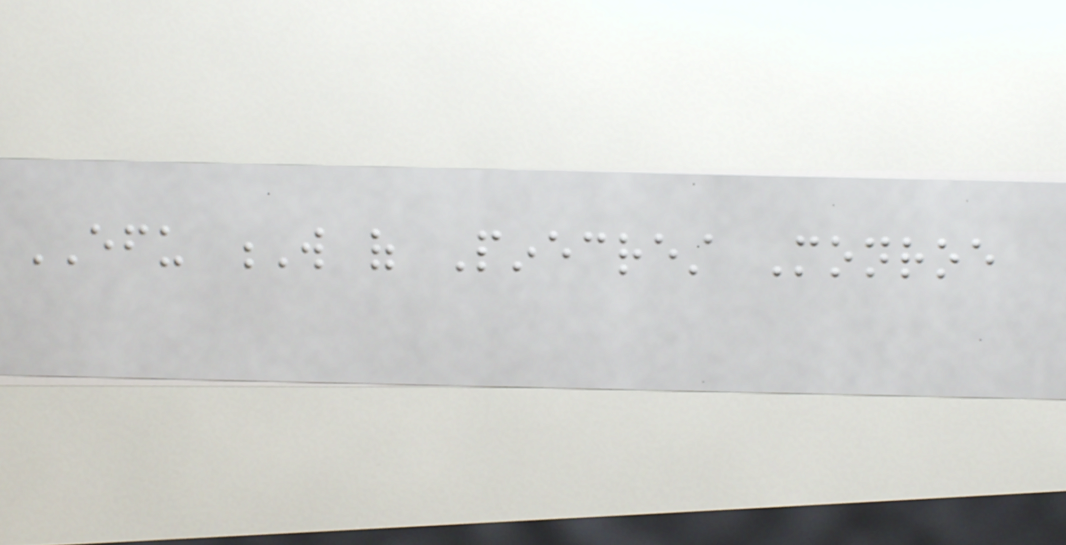EFU W of Pinecrest Monroe
